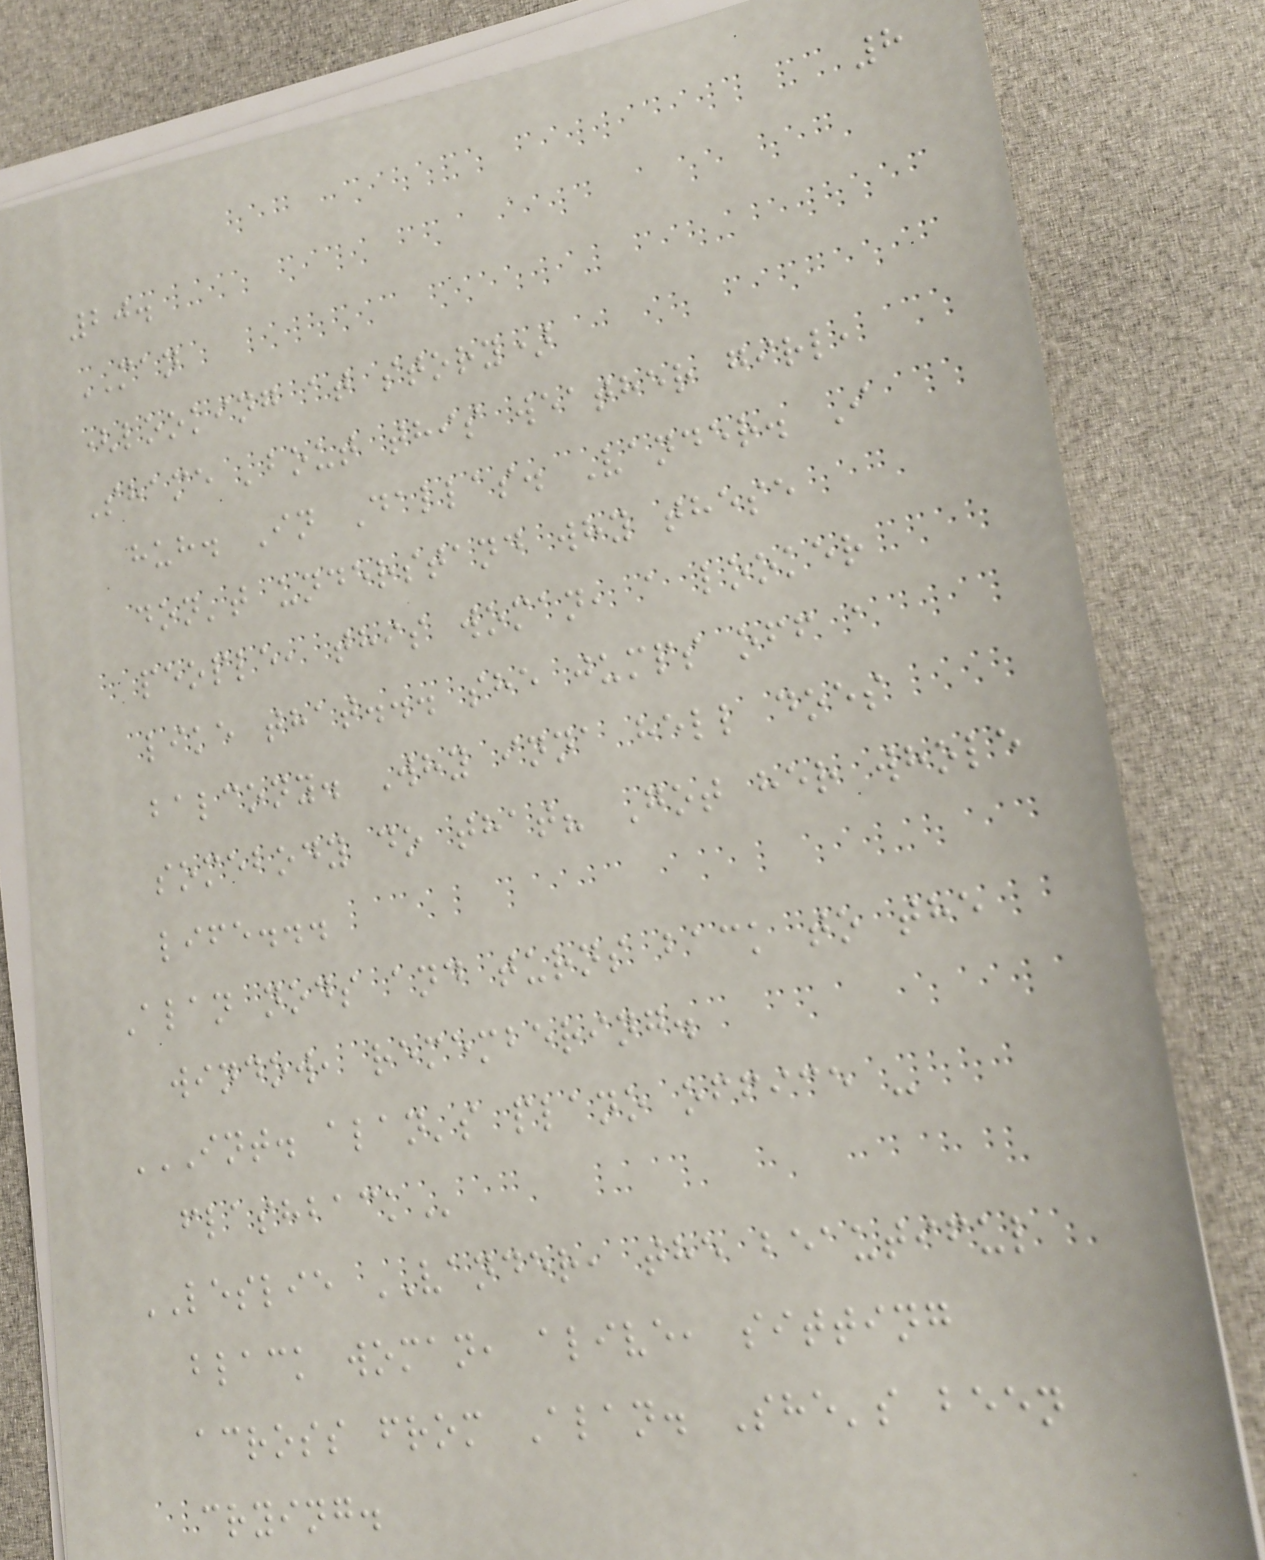8
20.
MAN
(looking at story)
Shame 'bout this weather girl,
huh. In Dallas. Vander. I
don't understand why these
people, this woman, a looker
like that... she jumps off a
balcony. Why inna hell does
somebody do that? Got her whole
life...
Alan nods and turns back to the
window, remembering.
INT. ALAN'S PLANO OFFICE -
FLASHBACK
LESLIE VANDER, the beautiful
black woman, alive, sitting
across from Alan. She's been
crying.
